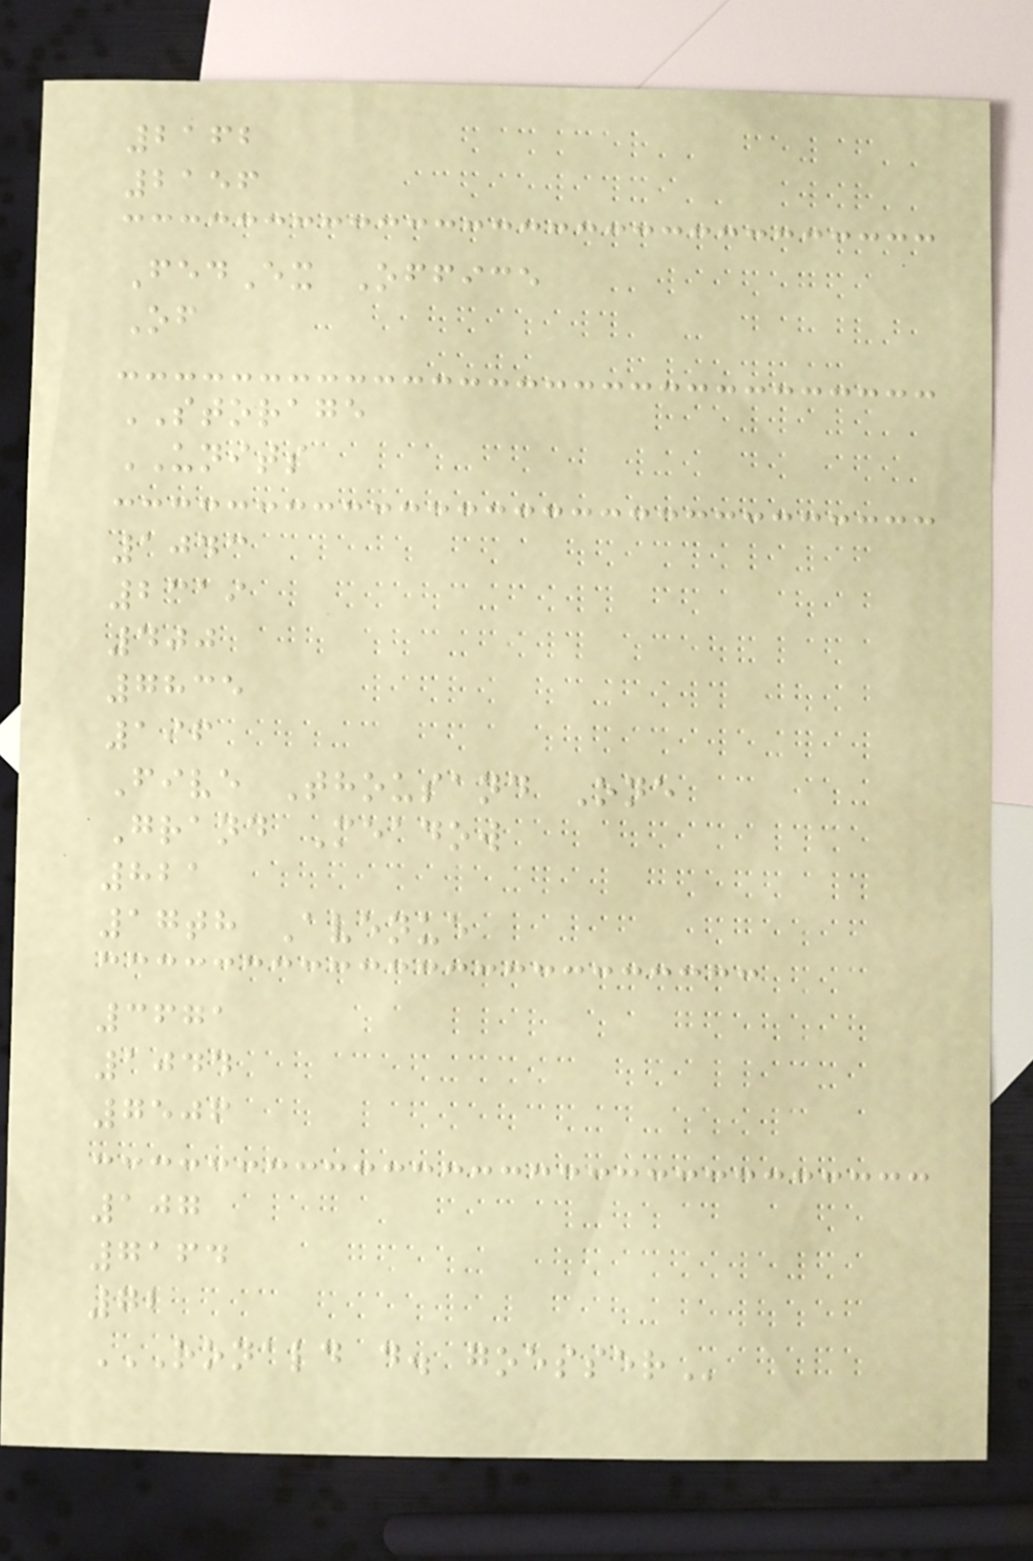2162
2156
FedEx Office
Of
STORAGE
UNITS
1043
2319
400
7835
196
Five Thousand One
Grand Meadow
821
17th Avenue
3671
1044
7506
107
7164
72
RONALD D. GOESSER
